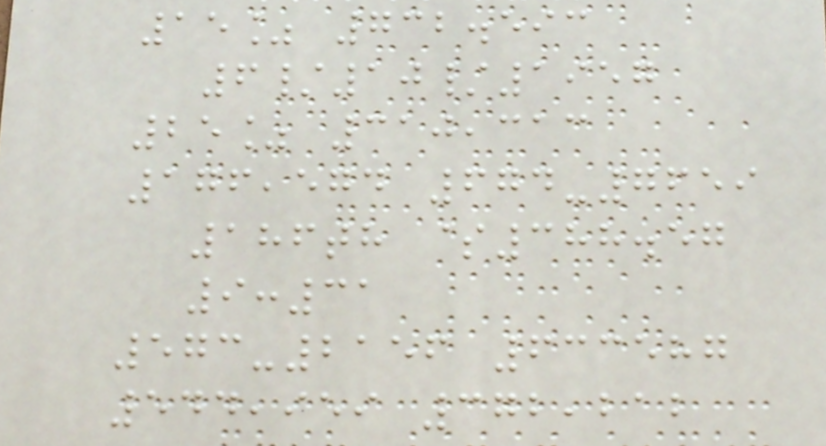15% 732.593
6/10/1957
25% 310,313
176,574 674-7659
186th $388.57
9:31
573-2156 633587
544,959 372,212
